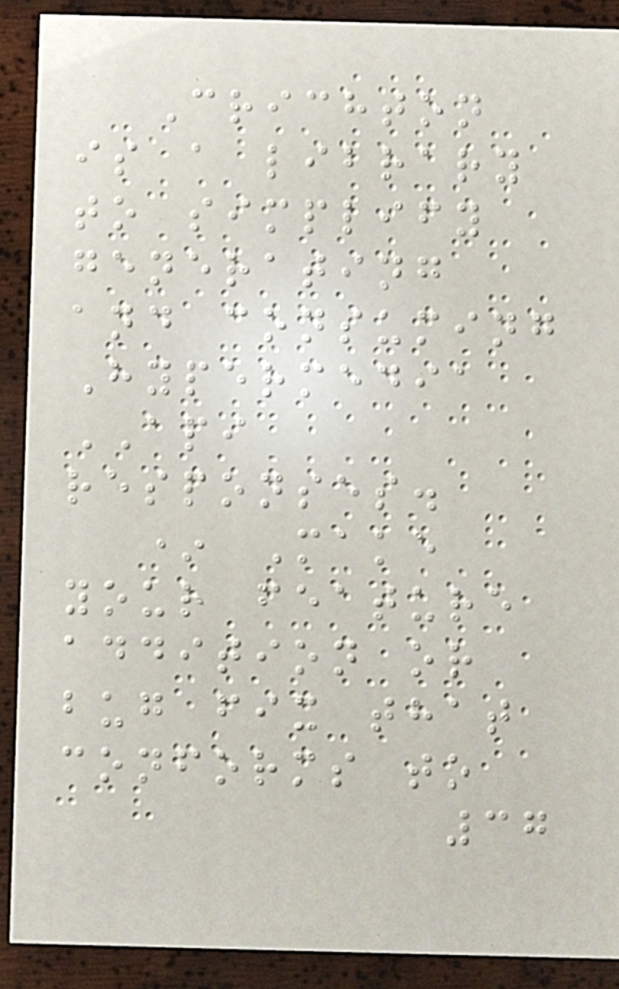Crichton
is a library
to simplify
generating
and consuming
Hypermedia
API
responses.
* Make
your feature
addition or
bug fix that
conforms to
37
